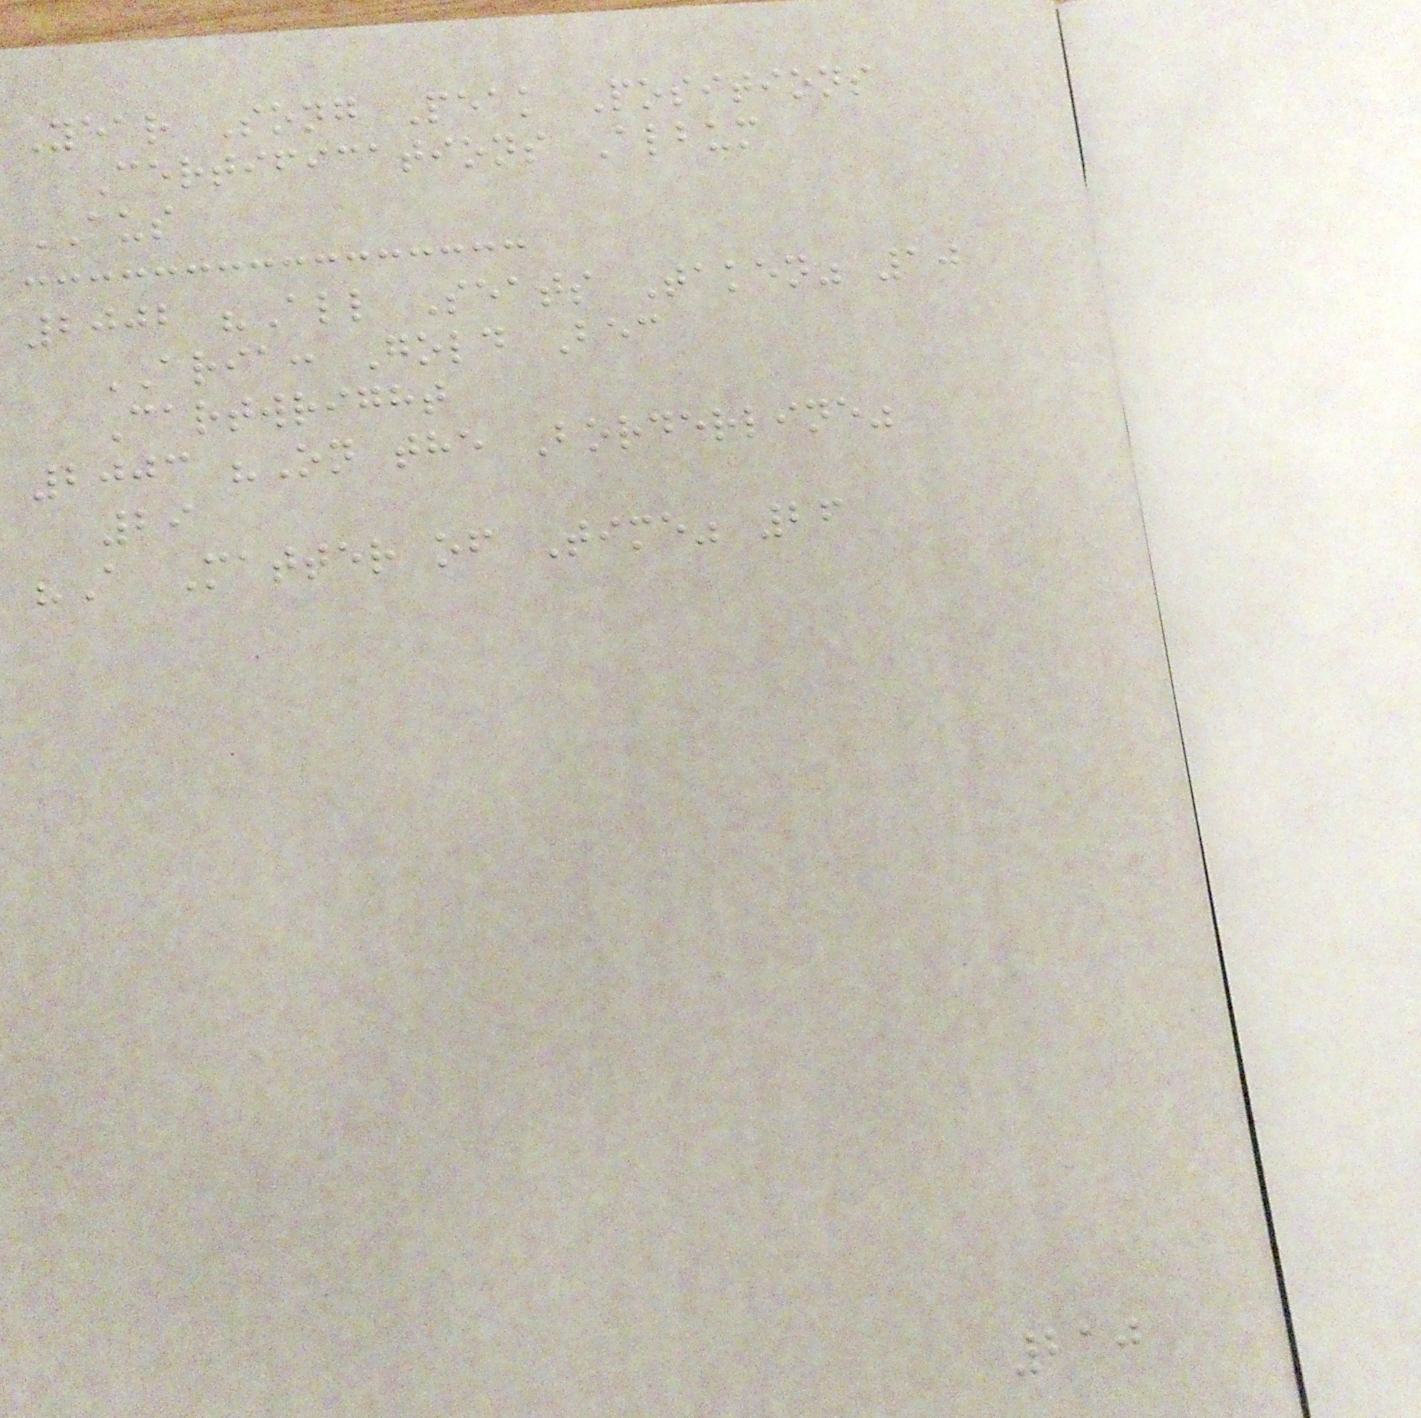Year Song Peak Positions
Certifications Album
AUS
2002 "All Seats Taken" 10
ARIA: Gold Bec
Cartwright
2003 "On the Borderline"
29
"A Matter of Time" 26
210
